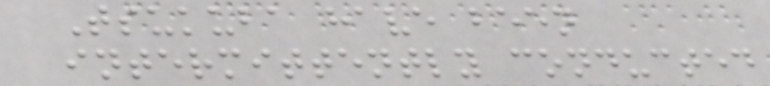Tsukuba have been
intermittently conducted
